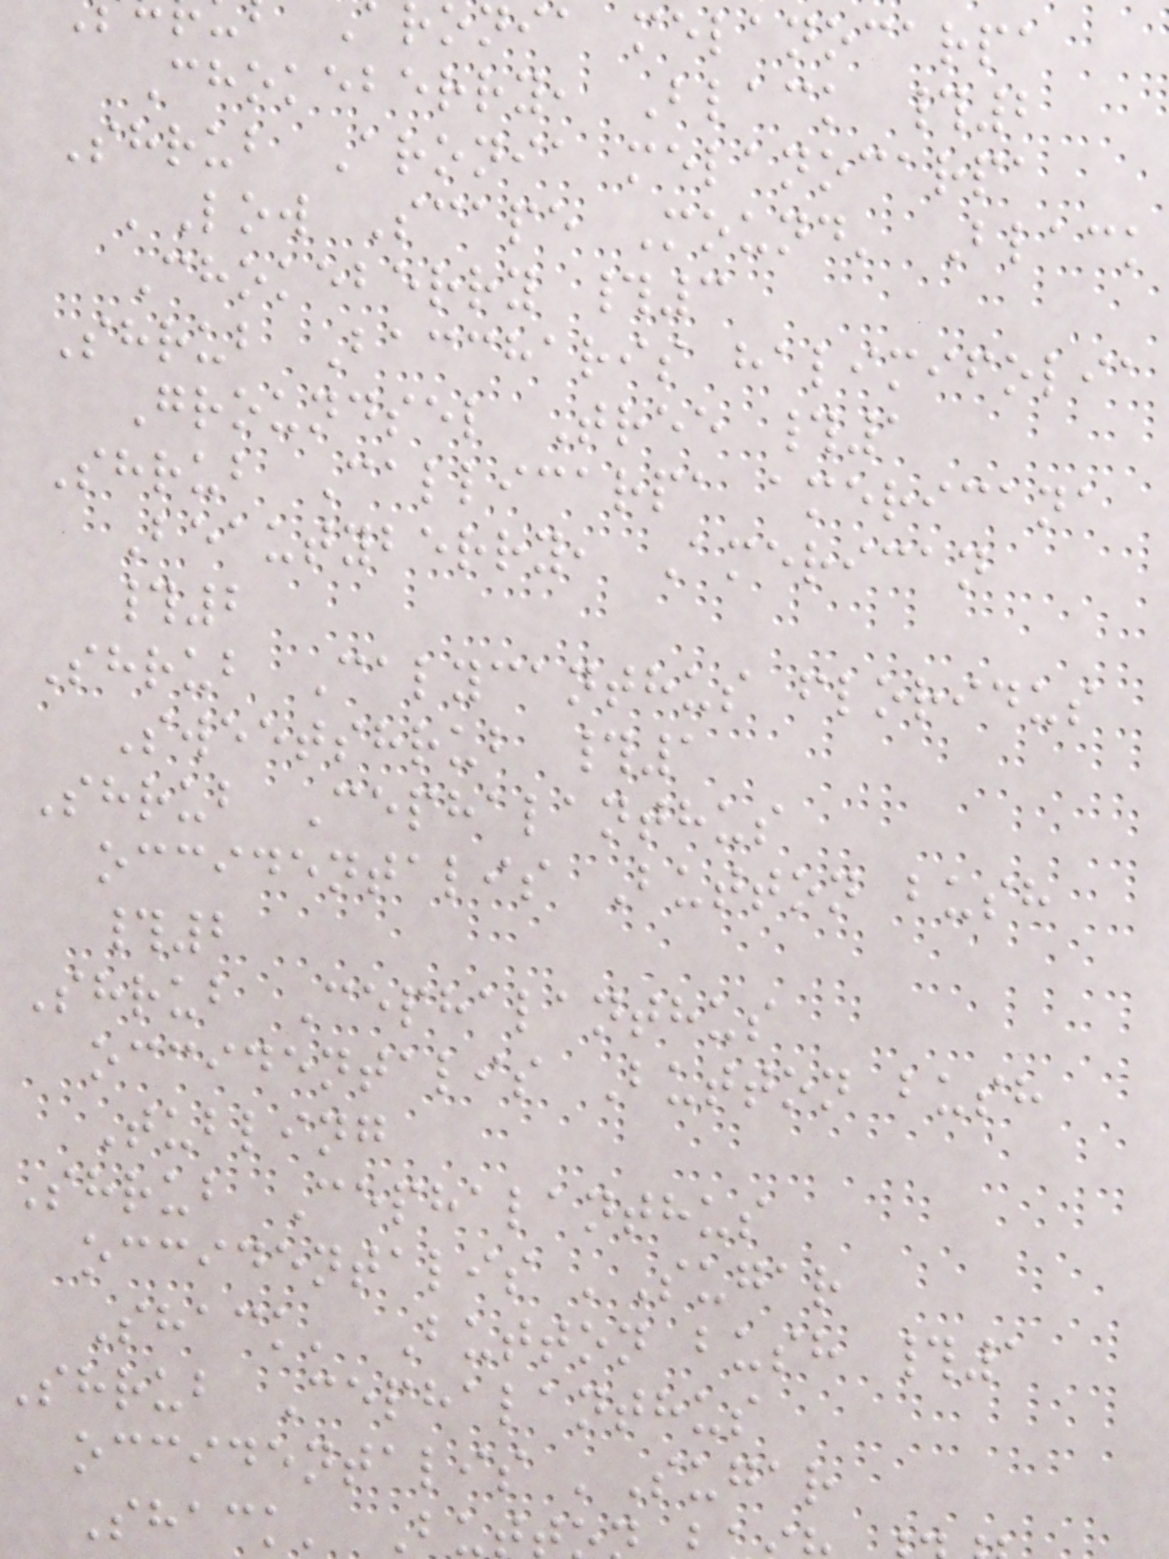onia melanocarpa
Chokeberry, Black #2
Shrub Aronia melanocarpa
'Low Scape Mound' Black
Chokeberry #3
Shrub Baccharis halimifolia
Groundsel Tree #1
Shrub Callicarpa americana
Beautyberry, American
#2
Shrub Calycanthus floridus
Sweetshrub #1
Shrub Cephalanthus
occidentalis Button bush
#2
Shrub Cephalanthus
occidentalis Button bush
Tubling
Shrub Cephalanthus
occidentalis 'Sugar
Shack' Button bush #1
shrub Cephalanthus
occidentalis 'Sugar
Shack' Bu
